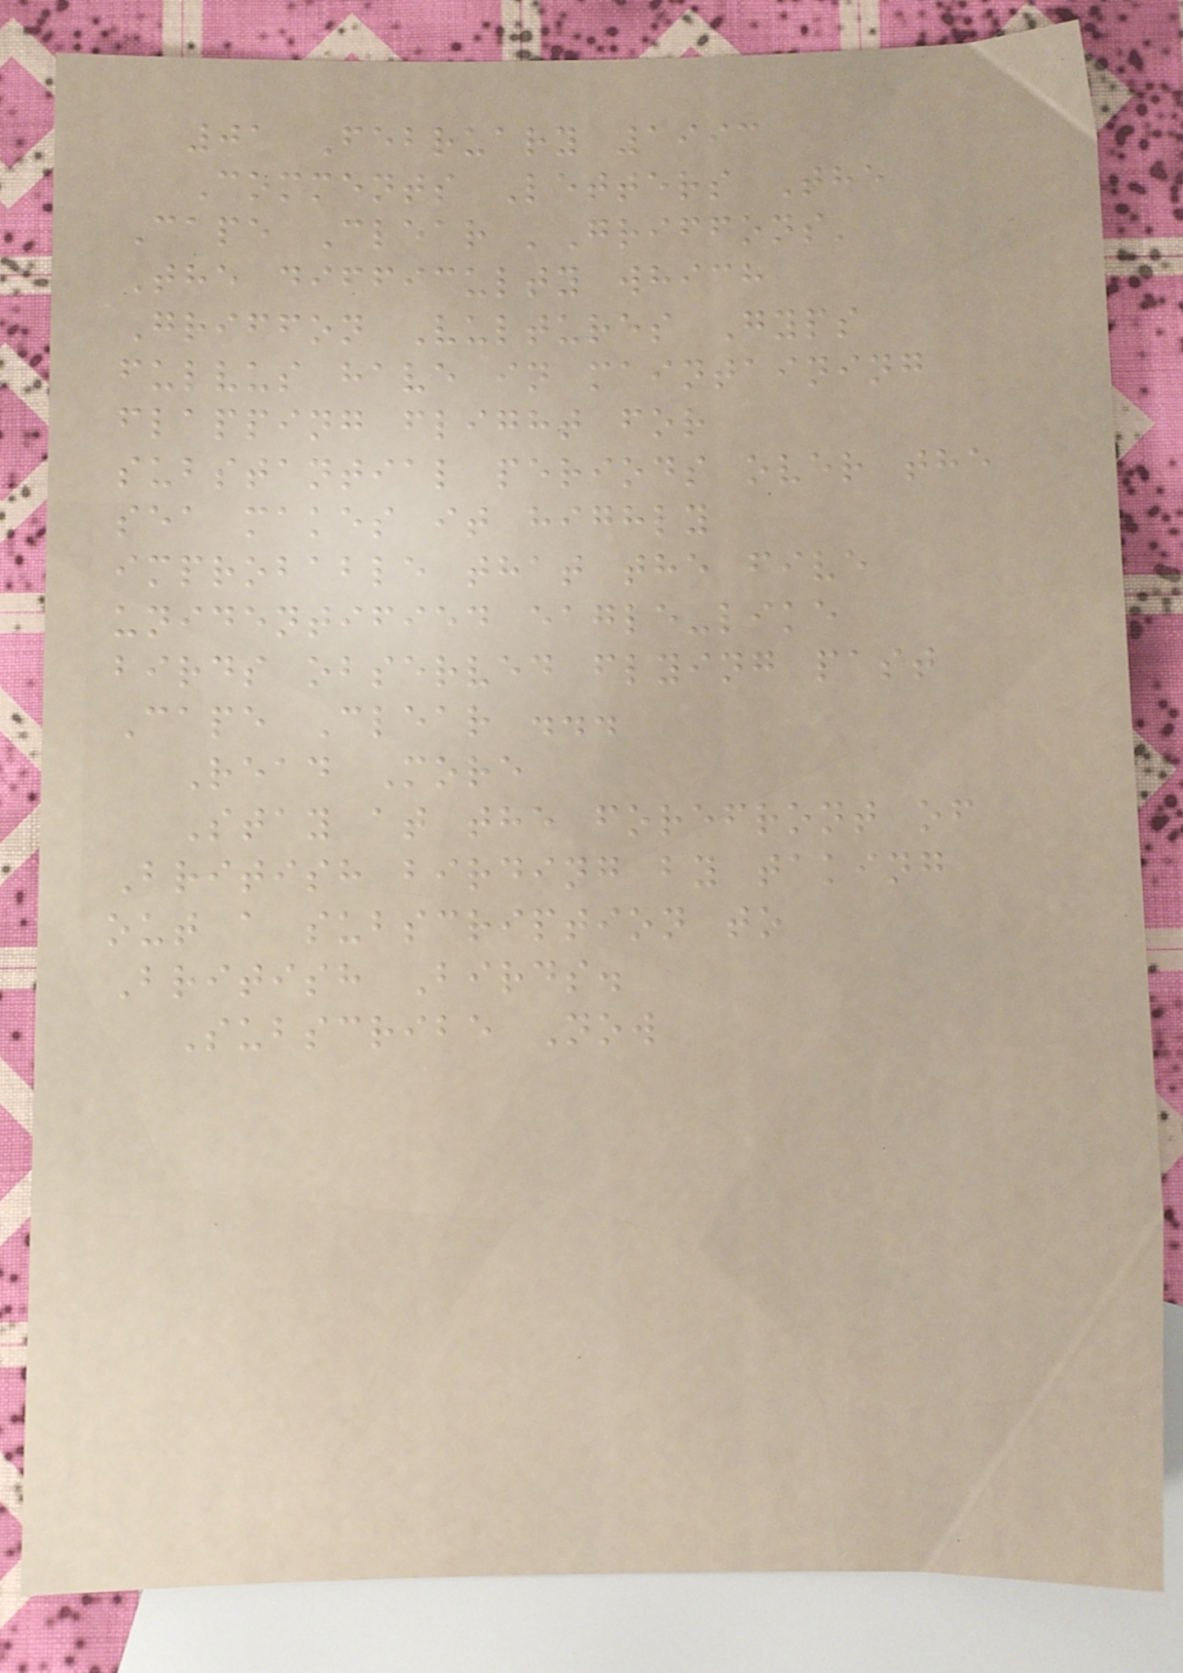01 February 1993
Comments Letters The
Cape Clear 'Griffons'
The difficulty which
Griffon Vultures Gyps
fulvus have in maintaining
flapping flight for
substantial periods over the
sea makes it highly
improbable that the five
unidentified eagle-like
birds observed flying past
Cape Clear ...
Read More
Stay at the forefront of
British birding by taking
out a subscription to
British Birds.
Subscribe Now
